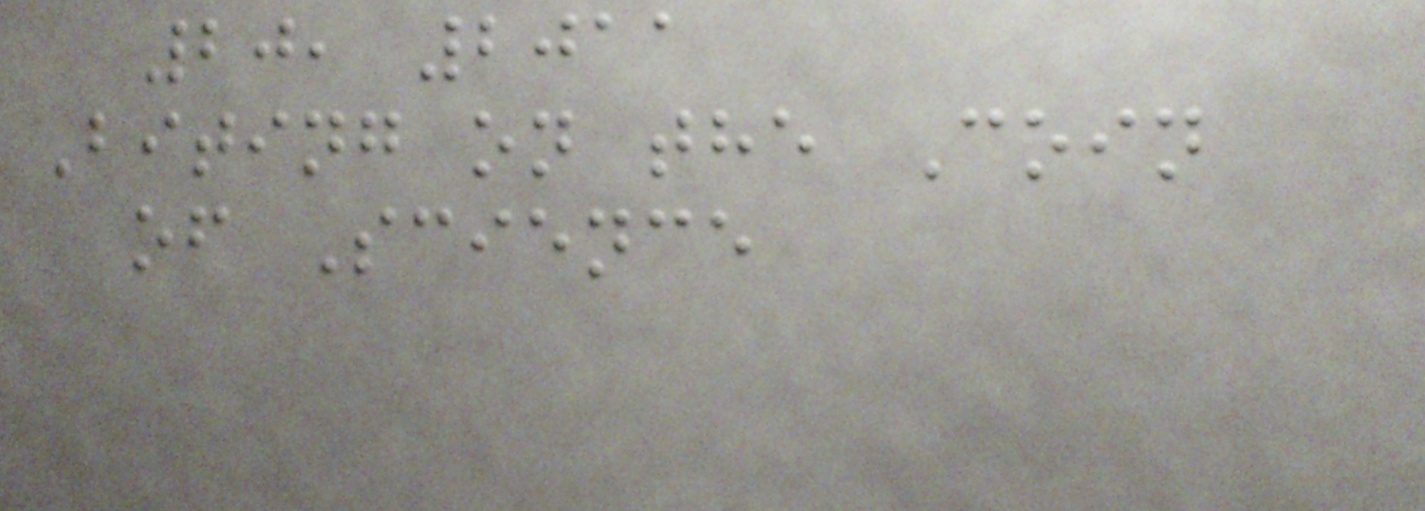20, 2011
Biting on the Coin
of Science
